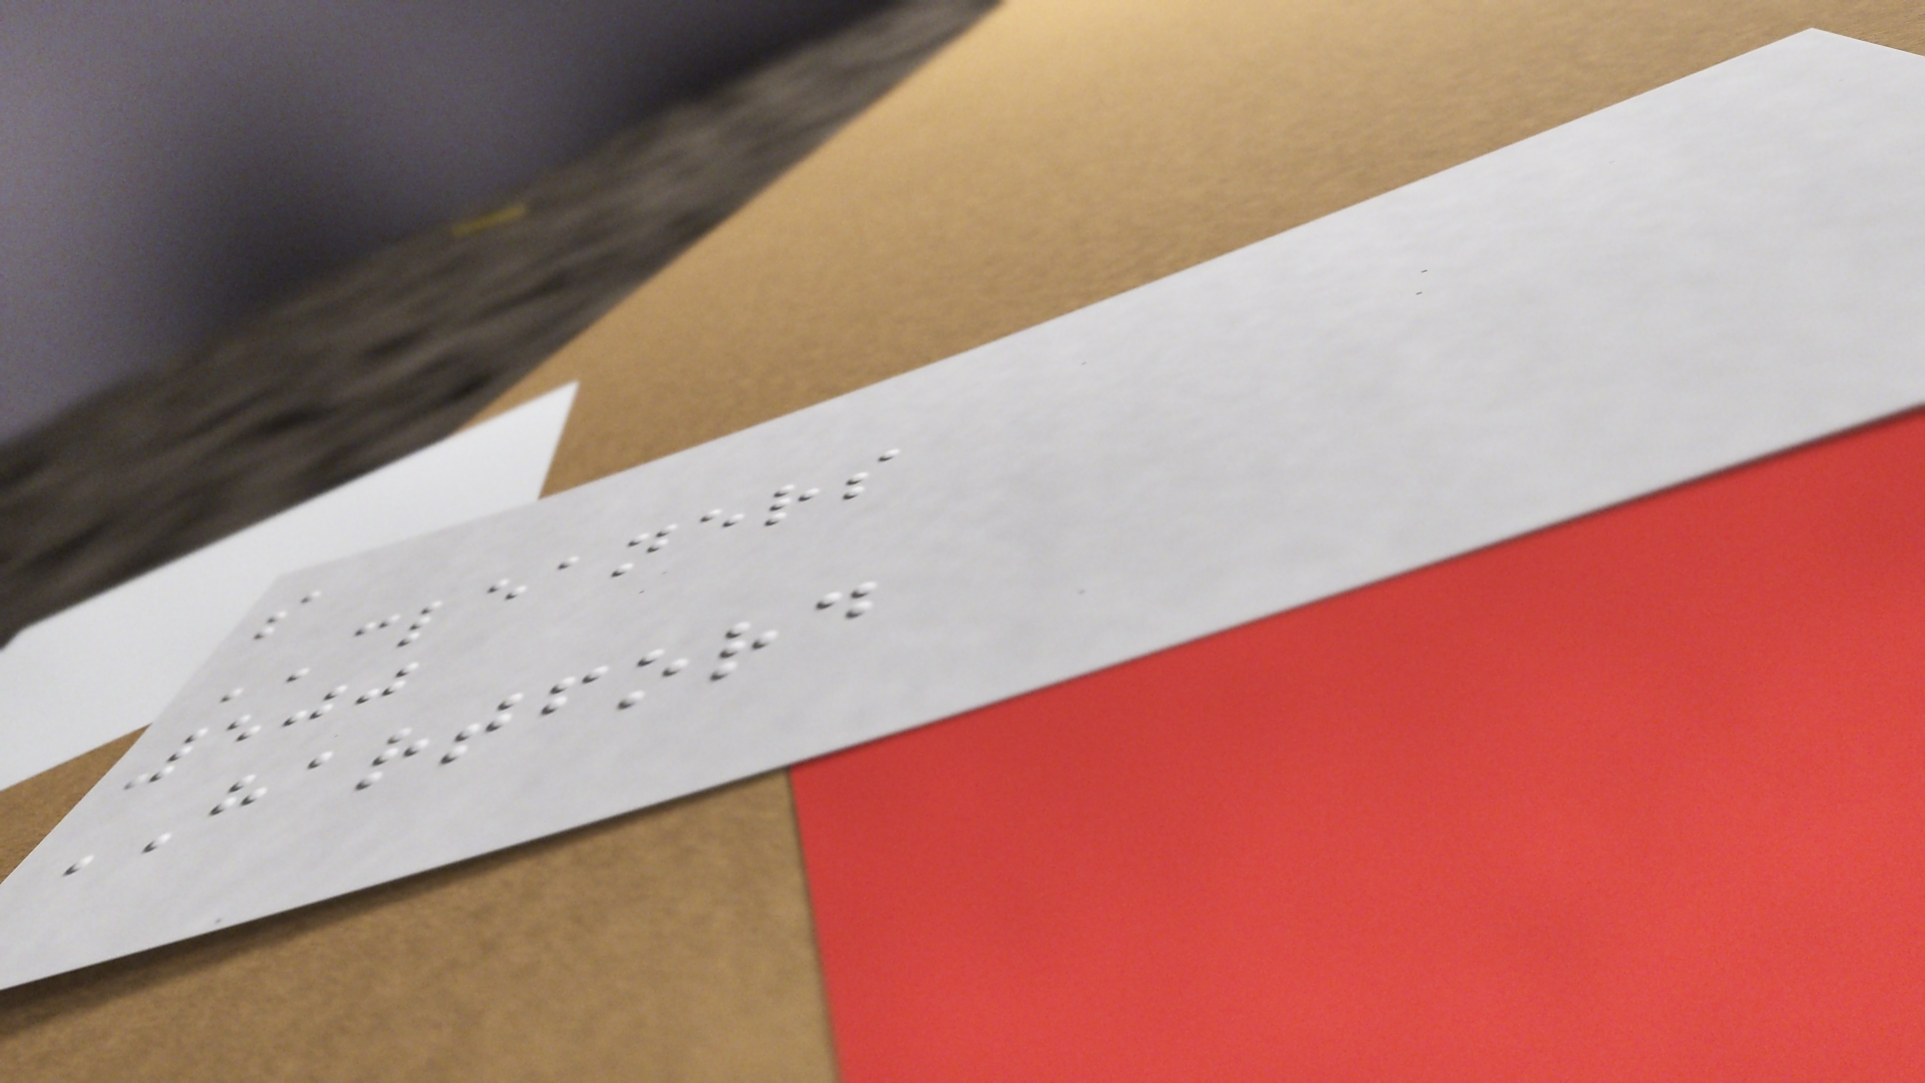s
CLEANERS
500
HARTFORD
